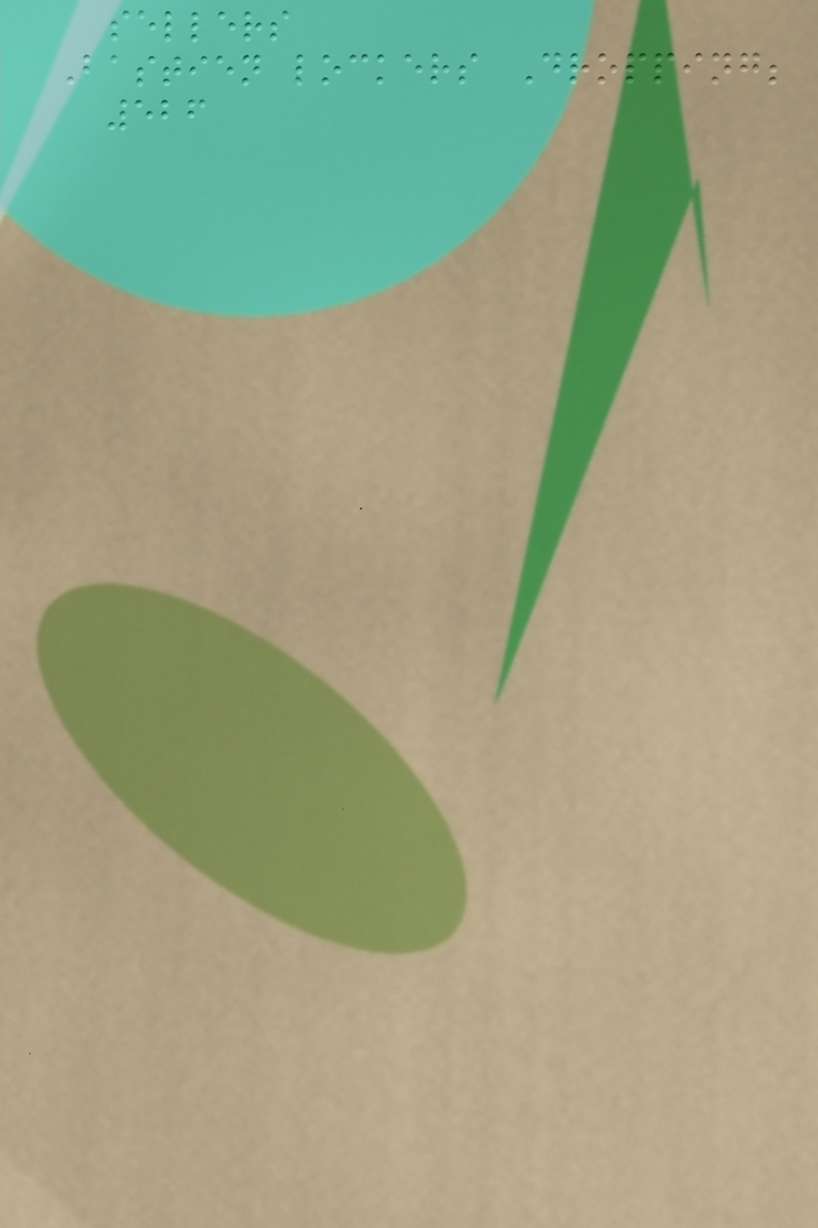sellers
Bastien lockers Dropping;
526
